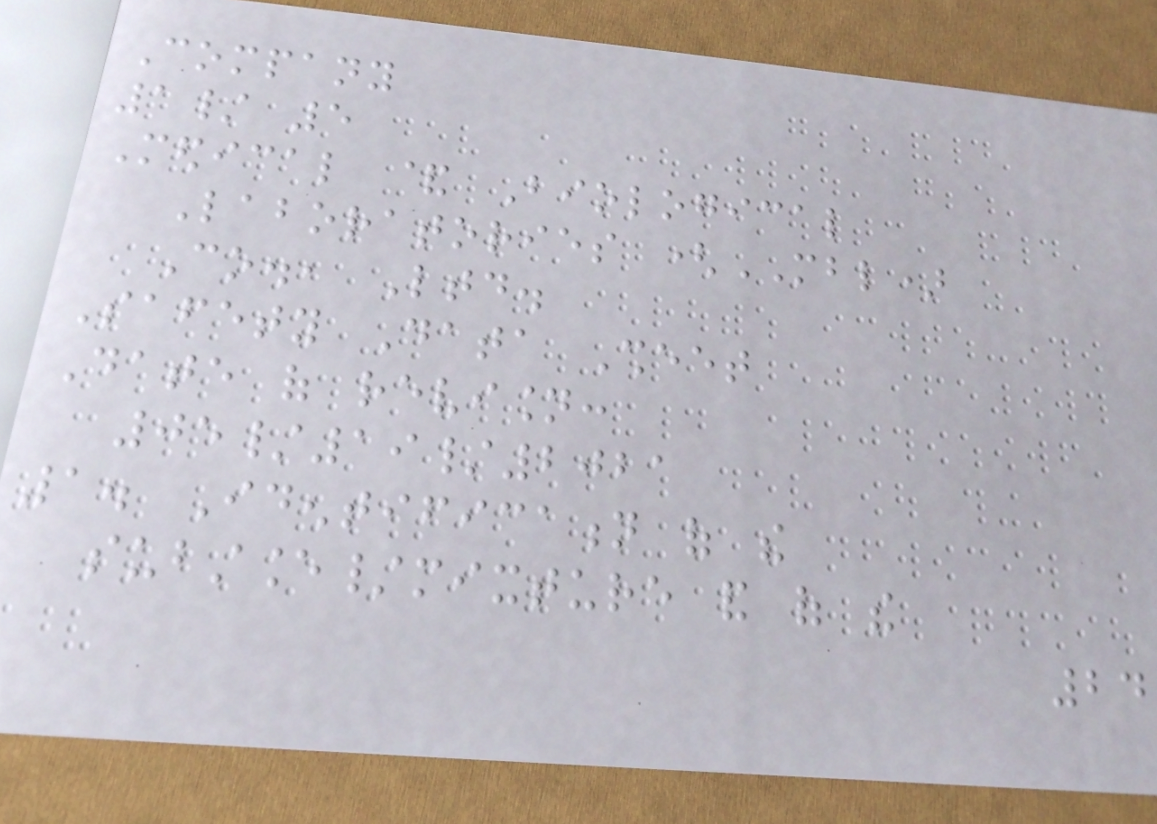Company
1/ 5
Medical & Biological
Laboratories (MBL)
Co., Ltd.
Safety Data Sheet
Date of revision:
05/19/2021
1. Identification of the
substance/mixture and of the
24
